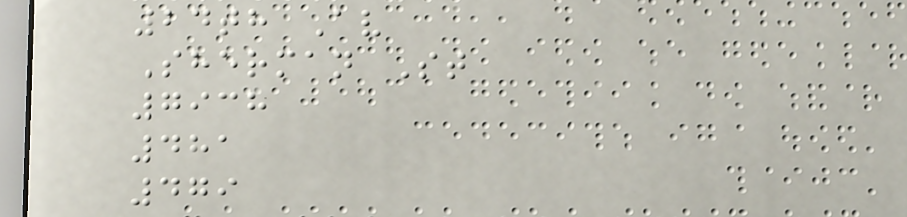24th Av
Sherman St
7938
481
479
